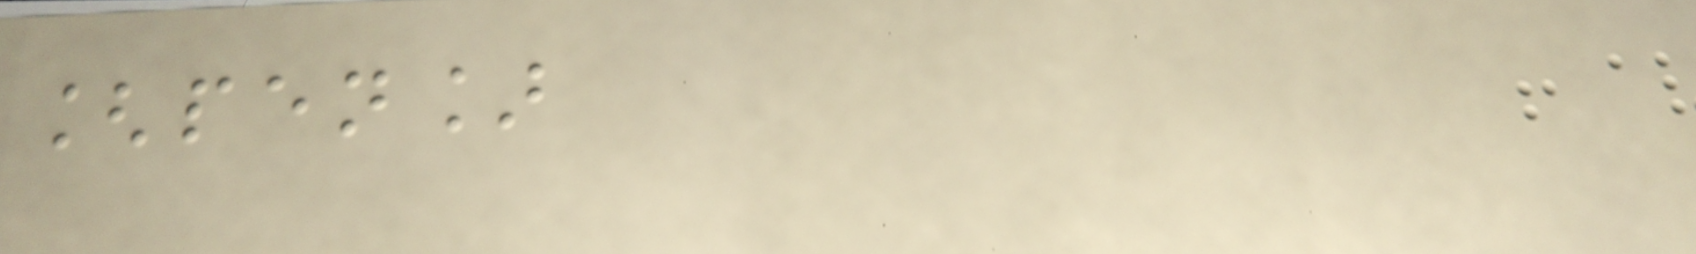[pen]
